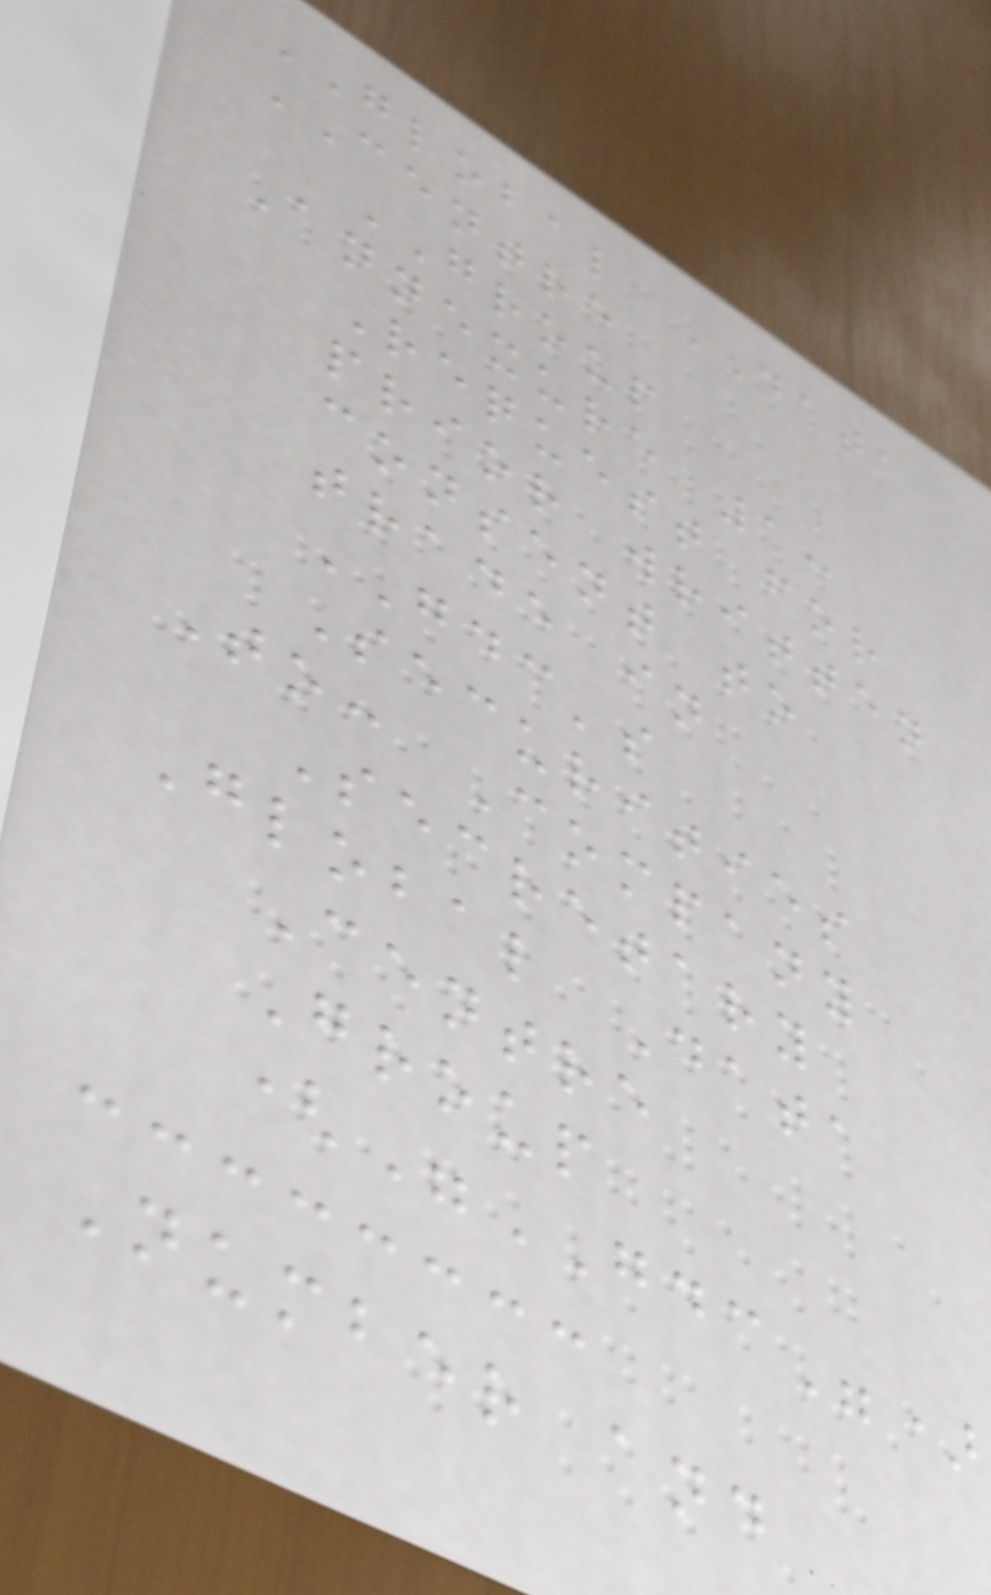GLOBAL DATA
CENTRE
GROUP
Annexure 1:
Request for
prior written
consent to
trade in
GDC's
Securities
To: Company
Secretary
Global Data
Centre
Group
("GDC")
Number and
